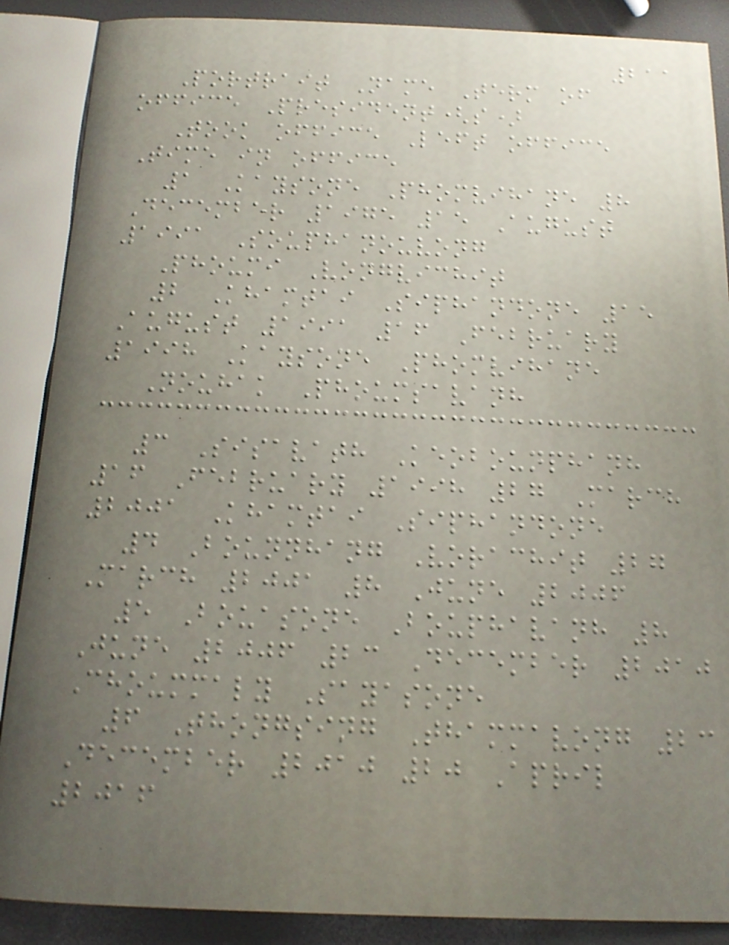211
Portrait Name Term of
office President(s)
Took office Left office
Time in office
1 Kaysone Phomvihane 8
December 1975 15 August
1991 Souphanouvong
Phoumi Vongvichit
2 Khamtai Siphandone 15
August 1991 16 February
1998 Kaysone Phomvihane
Nouhak Phoumsavanh
3 Sisavath Keobounphanh
16 February 1998 27 March
2001 Khamtai Siphandone
4 Bounnhang Vorachit 27
March 2001 8 June 2006
5 Bouasone Bouphavanh 8
June 2006 23 December 2010
Choummaly Sayasone
6 Thongsing Thammavong 23
December 2010 20 April
2016
